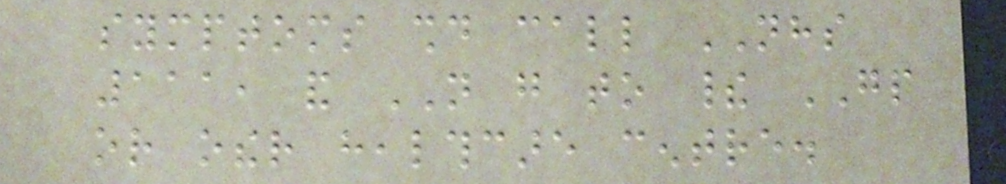symptoms should call NHS
111, and NOT go to their GP
or other healthcare centre.
